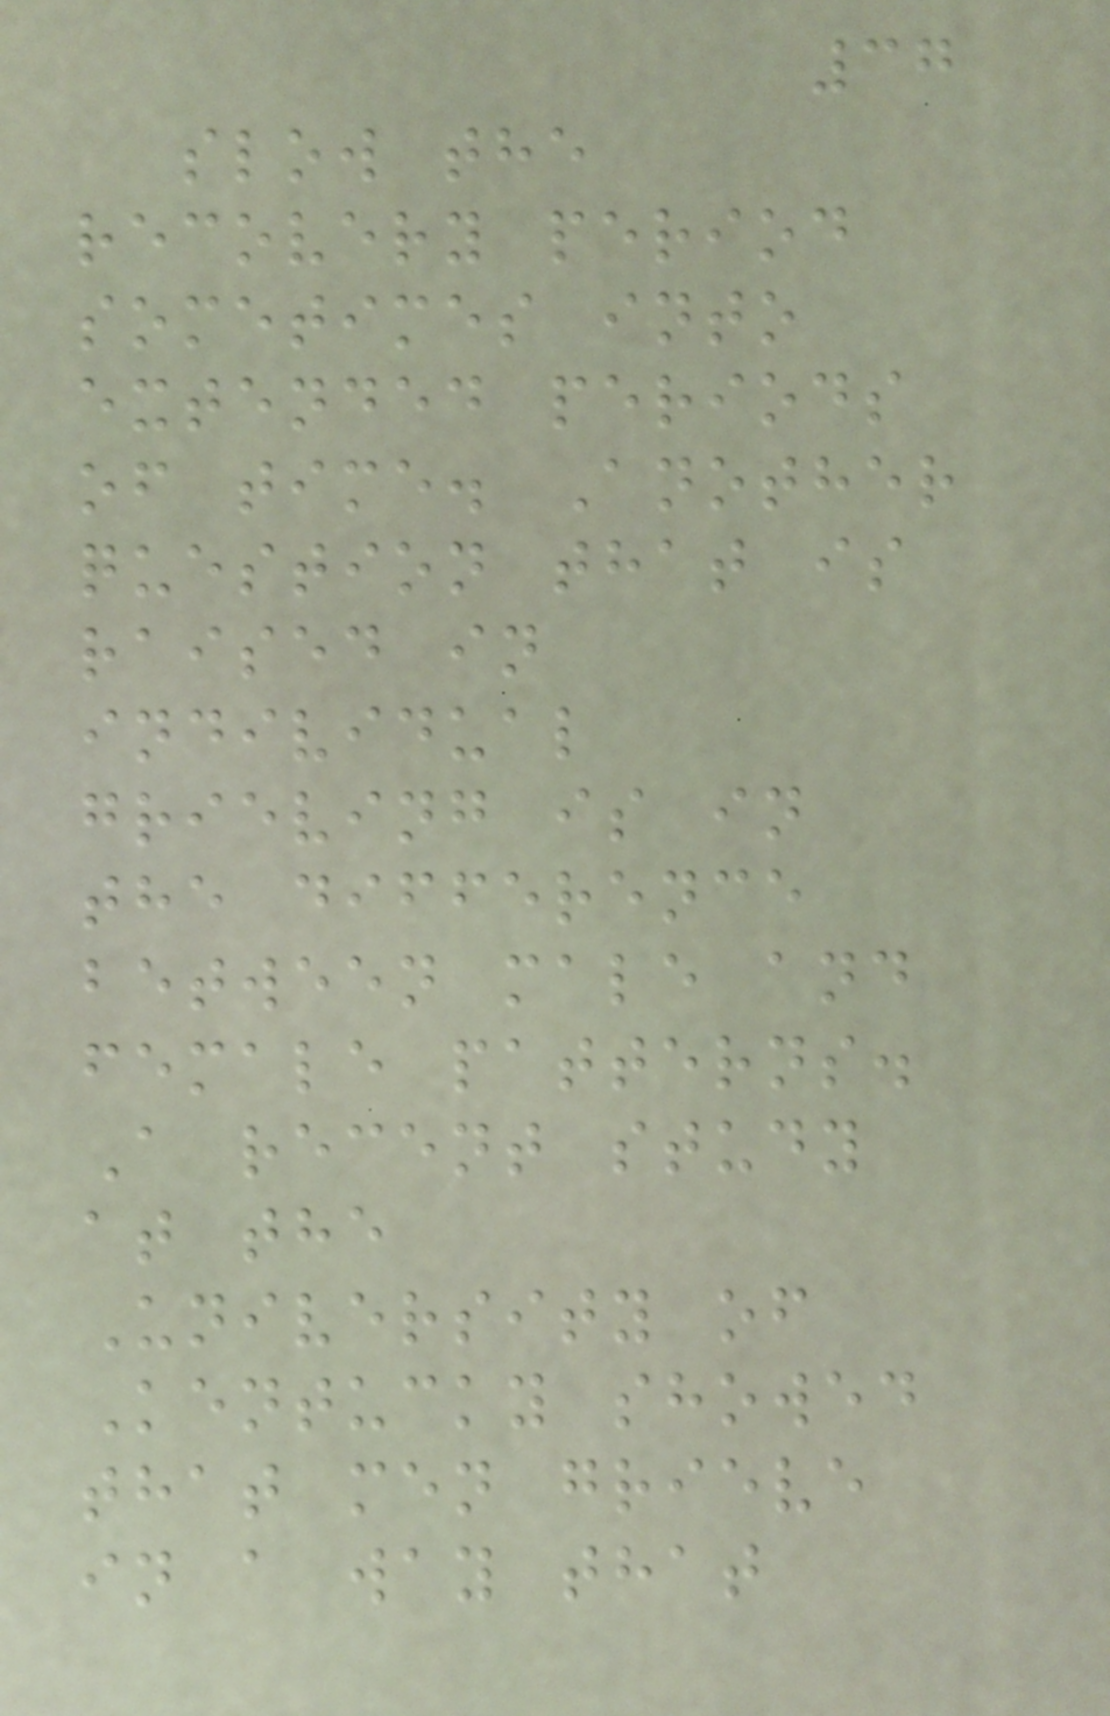37
slow the
recovery period
sometimes into
extended periods
of time. Another
question that is
raised in
individual
grieving is in
the difference
between male and
female patterns.
A recent study
at the
University of
Kentucky showed
that men grieve
in a way that
